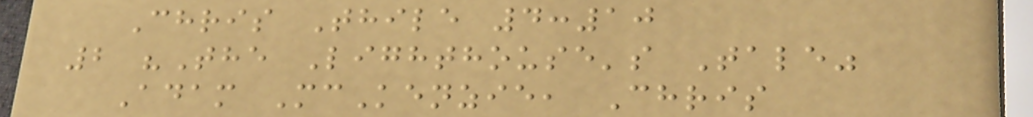Chris Thile 4:10
2 "The Lighthouse's Tale"
Adam McKenzie, Chris
